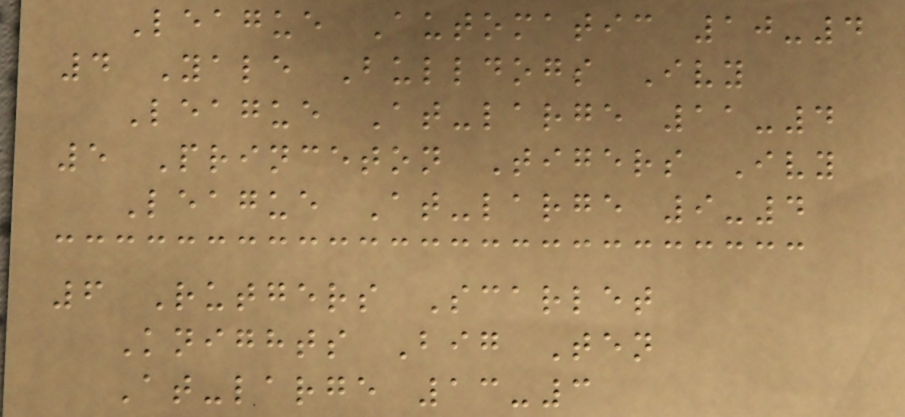League Automatic 10-4
4 Yale Bulldogs Ivy
League At-large 11-4
5 Princeton Tigers Ivy
League At-large 9-4
6 Rutgers Scarlet
Knights Big Ten
At-large 13-3
